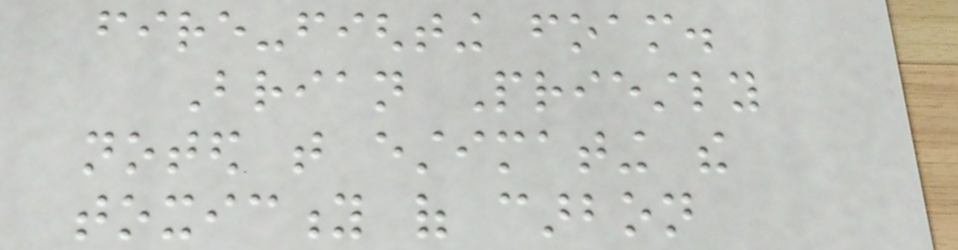fire-fighting foam.
Brian Priestly
noted that estimating the
toxicity of carbon
